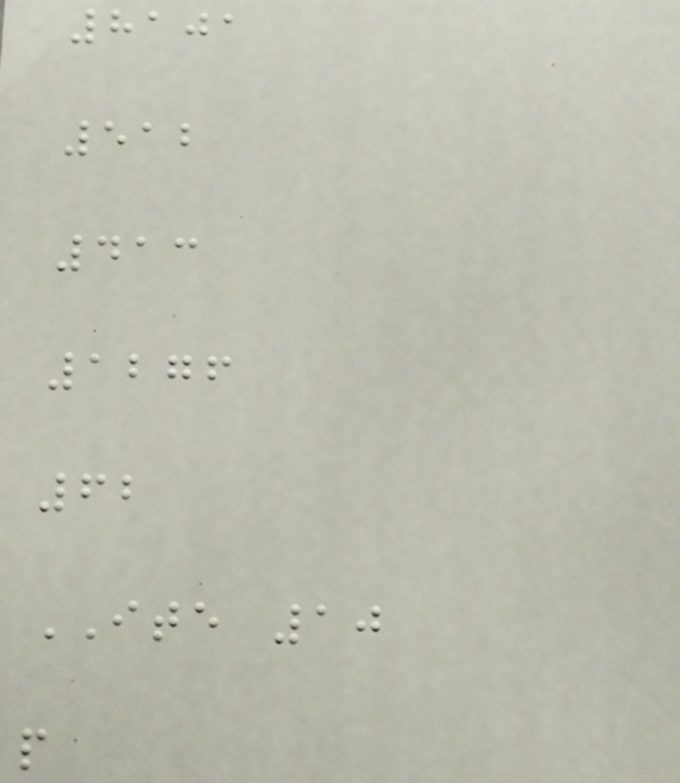8101
512
413
1276
62
ITE 10
p
